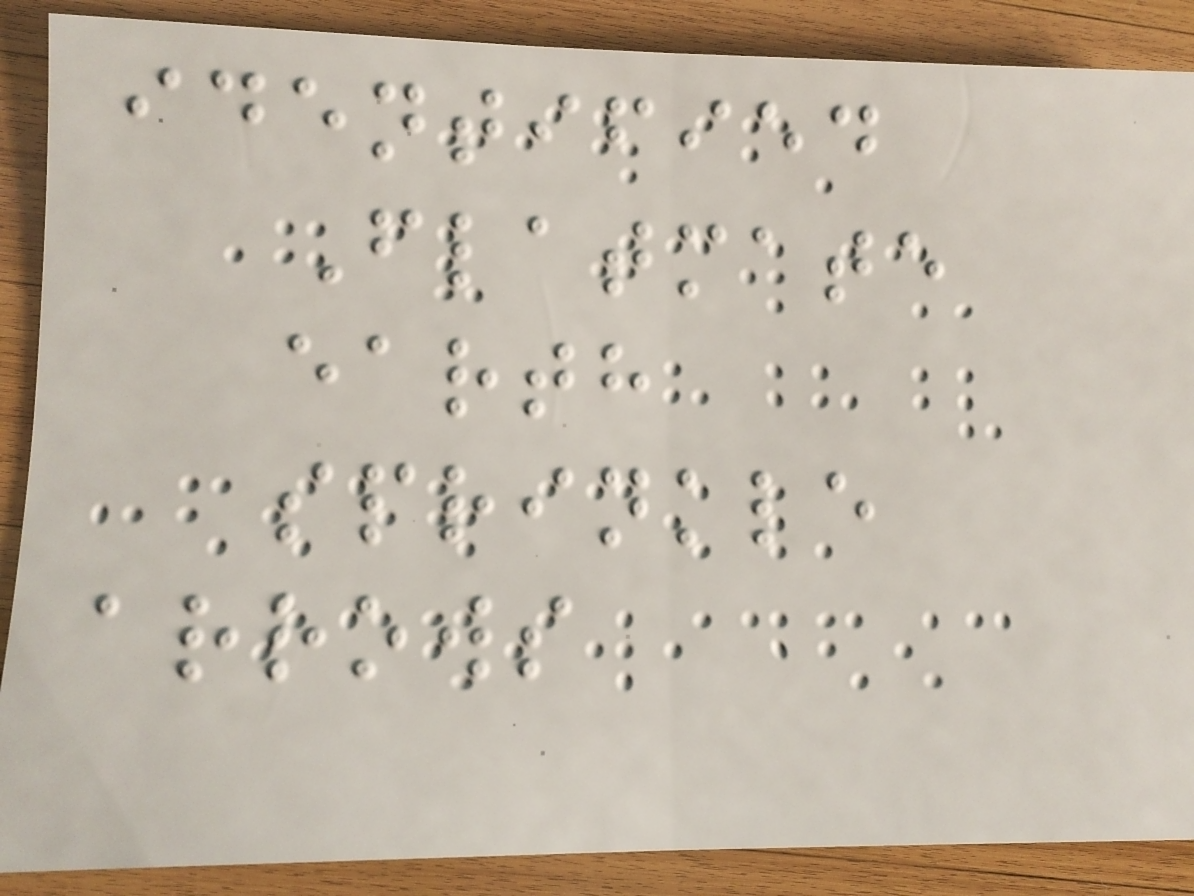identified
Flatmate
earth
sprinkle
arrows
